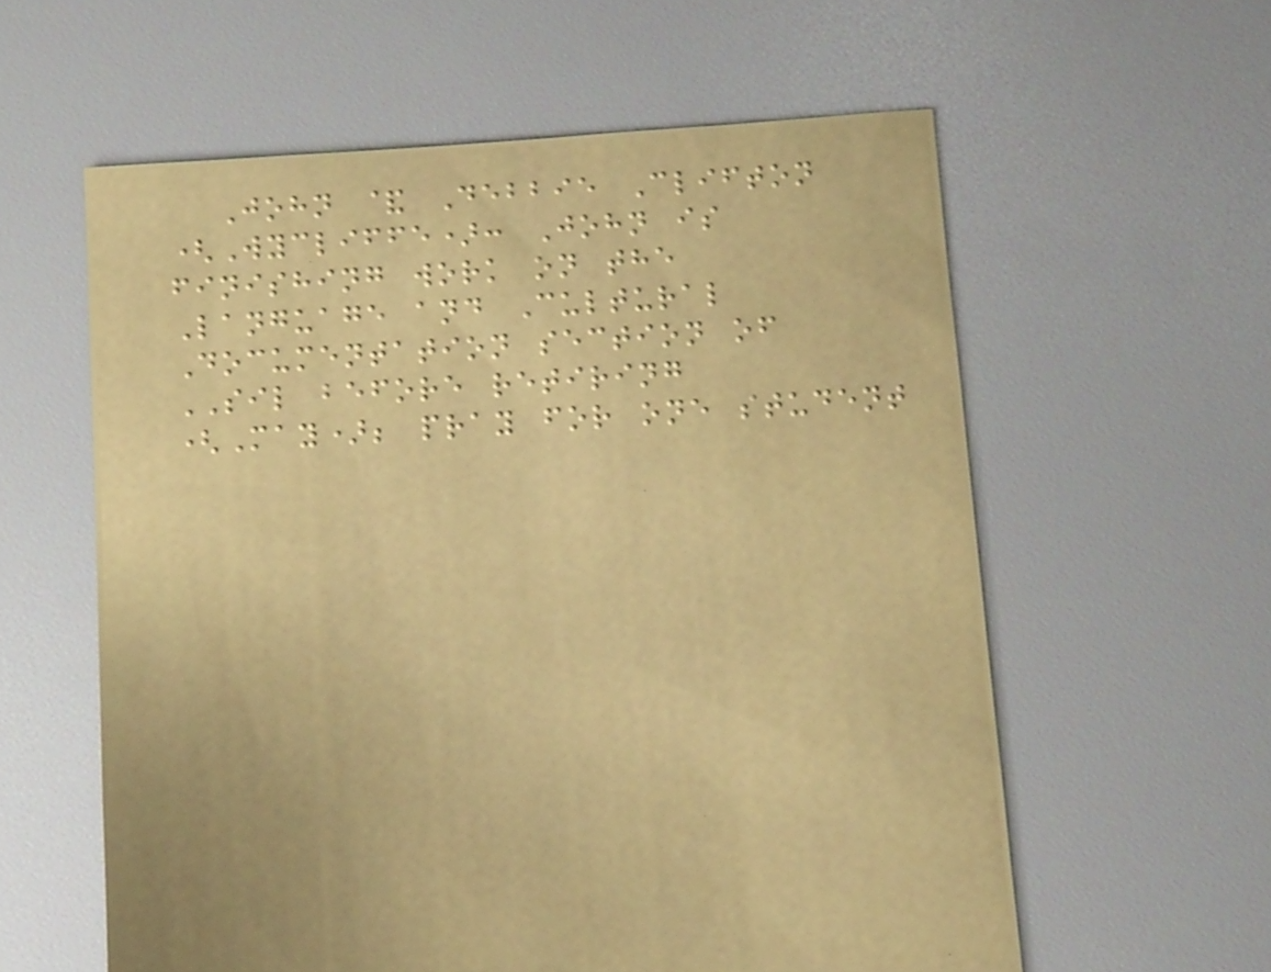John & Debbie Clifton
(Wycliffe): John is
finishing work on the
Language and Cultural
Documentation section of
SIL before retiring
(May); pray for one student
